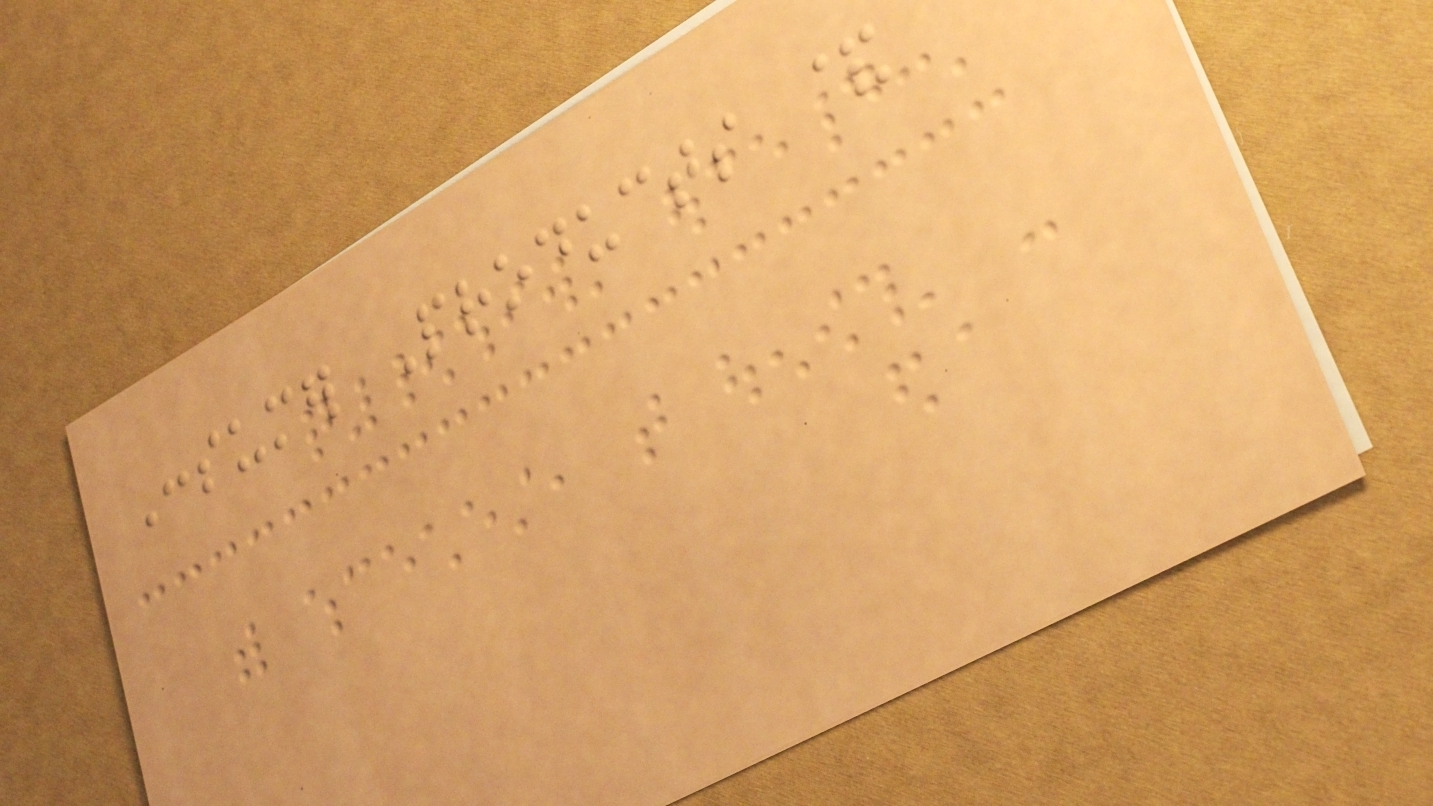Consumer Products &
